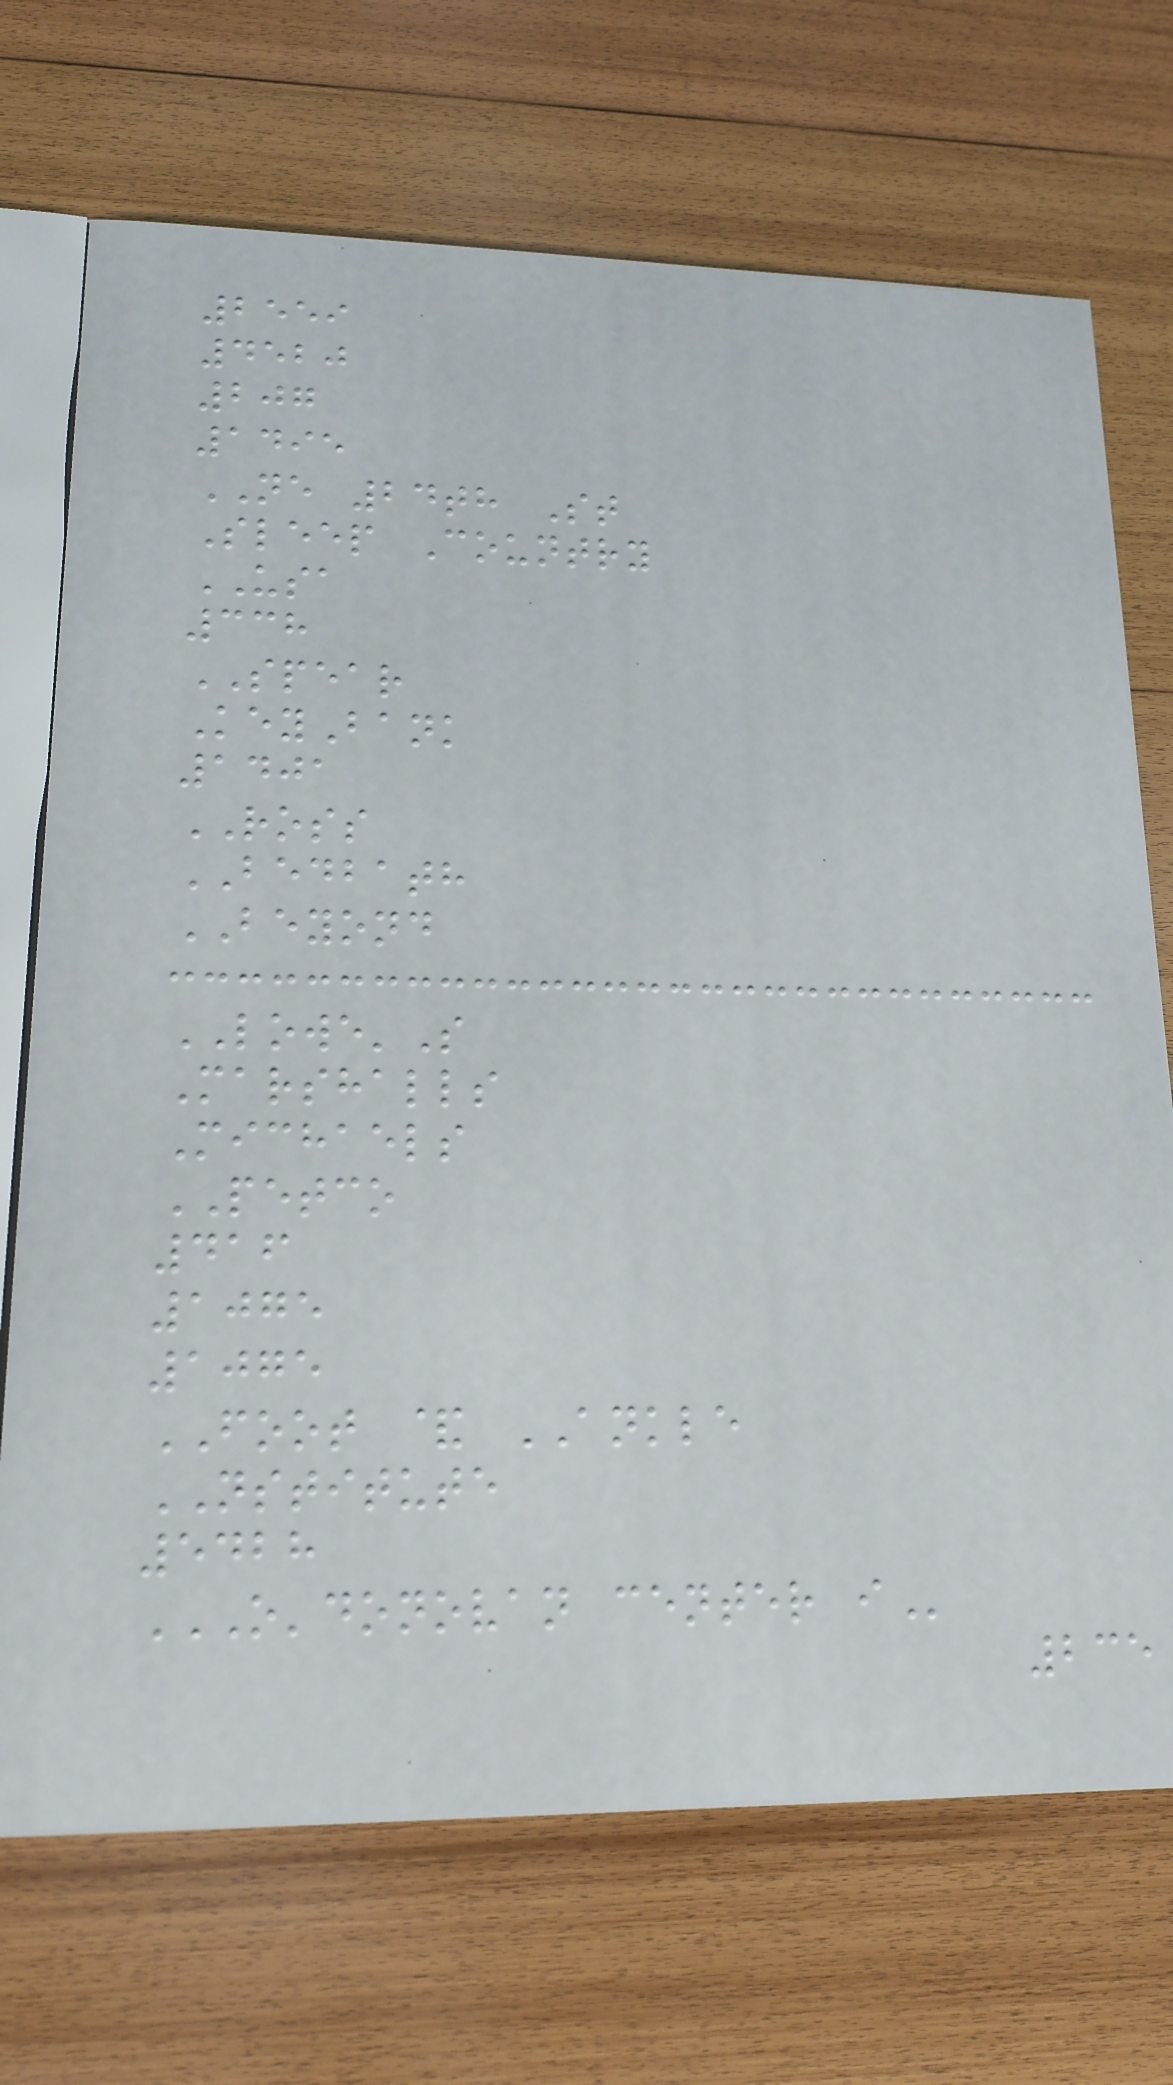2559
4520
207
1495
NE 24th St
Sleep Country
USA
338
SPEAR
KeyBank
1401
ROSS
BEDBATH
BEYOND
LOWE'S
Marshalls
Michaels
PETCO
416
1075
1075
FOOT & ANKLE
NSTITUTE
5428
O'DONOVAN CENTER I
235
